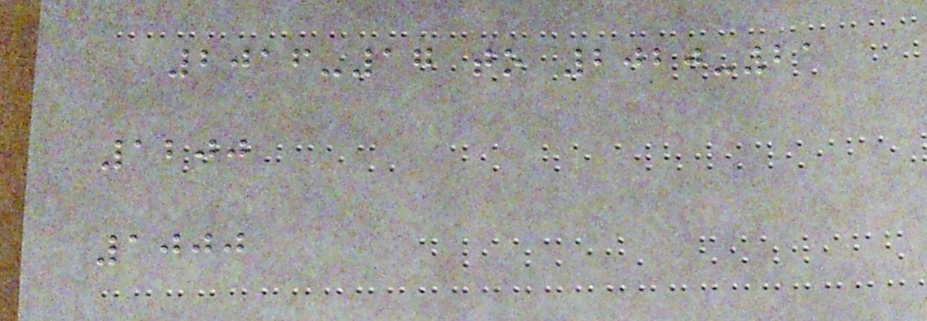2016-17 to 2020-21
1200
1000
